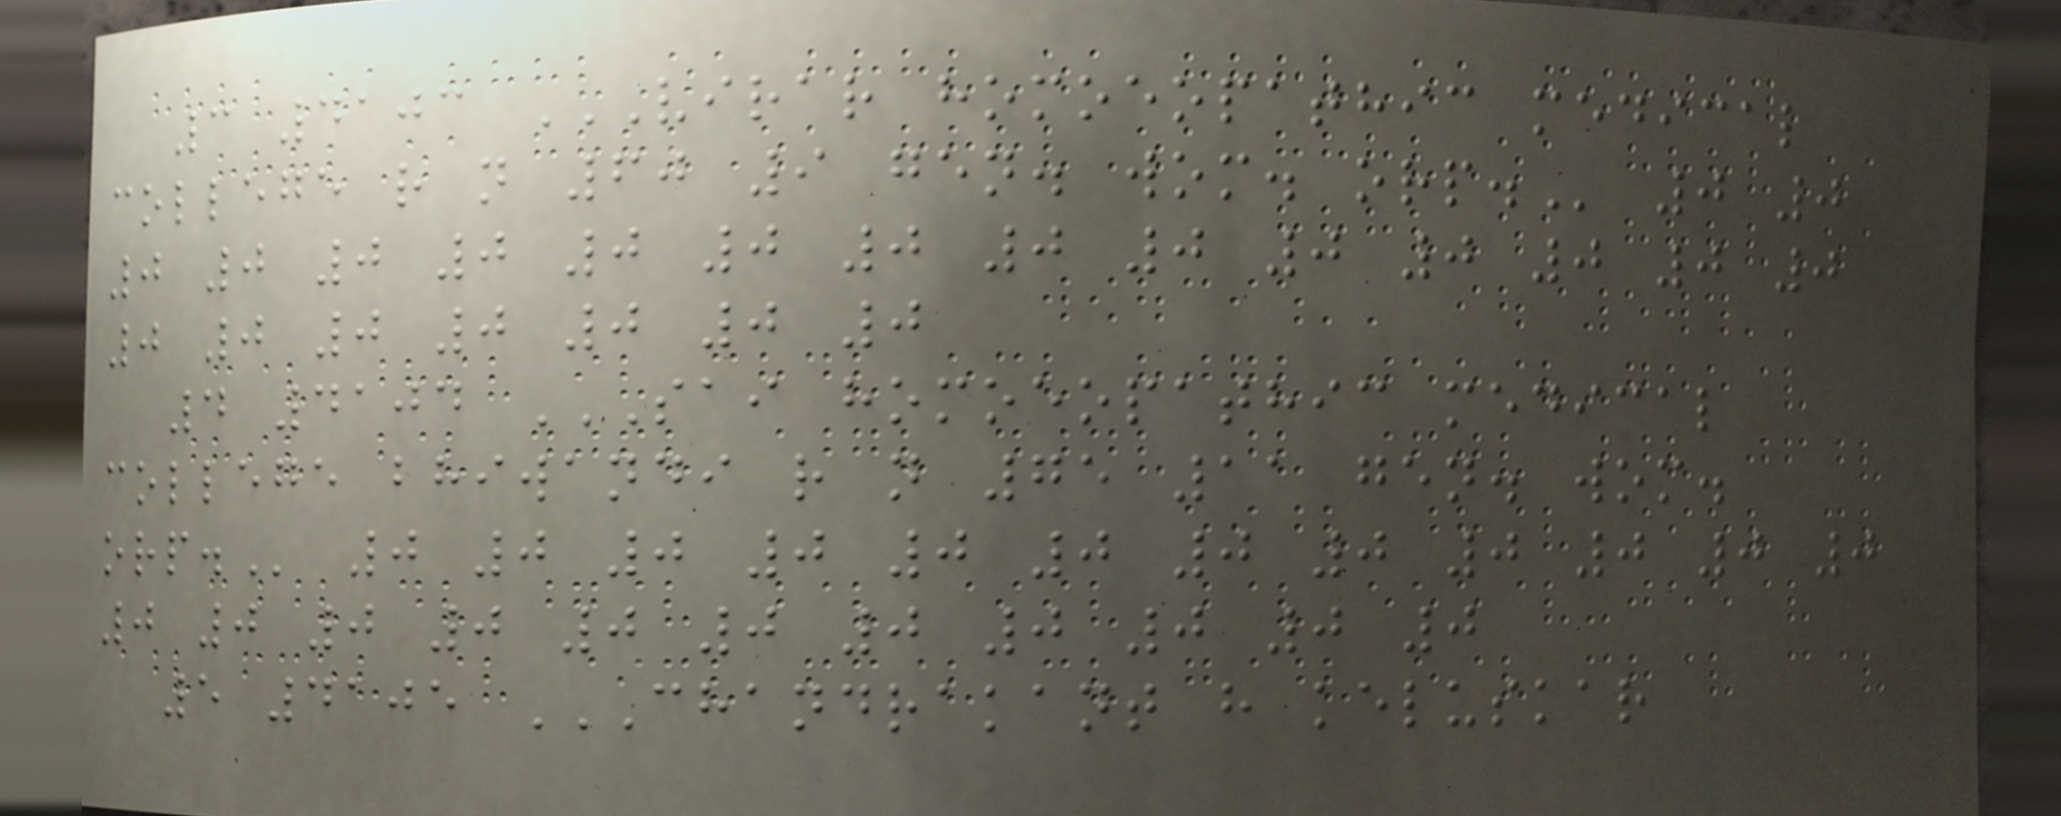3 4103 VIRAR HOMOEOPATHIC MEDICAL
COLLEGE R N 60 9 GEN. WOM. ORP. 0 0
0 0 0 0 0 0 0 0 0 0 0 0 0 0
0 0 0 0 0 0 0
4 4104 SAI HOMOEOPATHIC MEDICAL
COLLEGE BHIWANDI R N 75 11 GEN. WOM.
ORP. 0 0 0 0 0 0 0 0 0 0 0 0
0 0 0 0 0 0 0 0 0 0 0
5 4105 CHANDRAKANT H KELUSKAR
